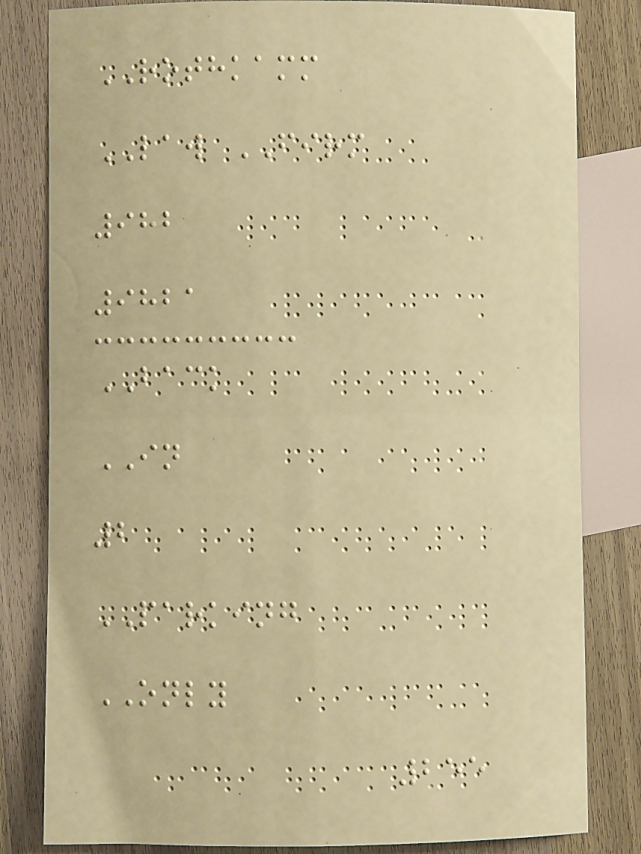ROTHKAMM
LAW FIRM
982
9821
BACK
IN
2
PARKING
ONLY
255
